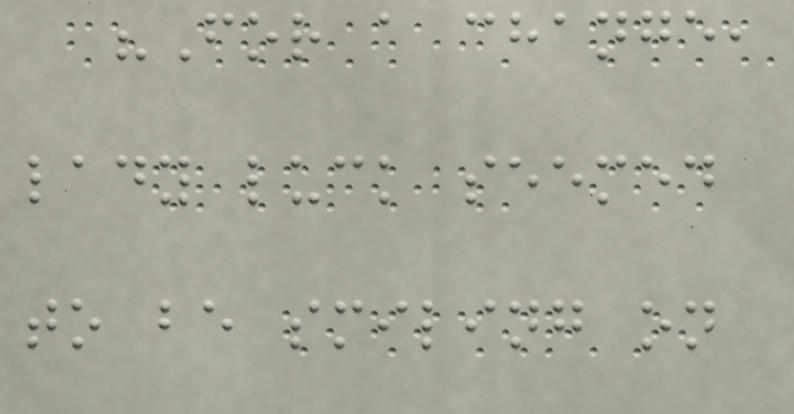"For a change,
lady luck seemed
to be smiling on
